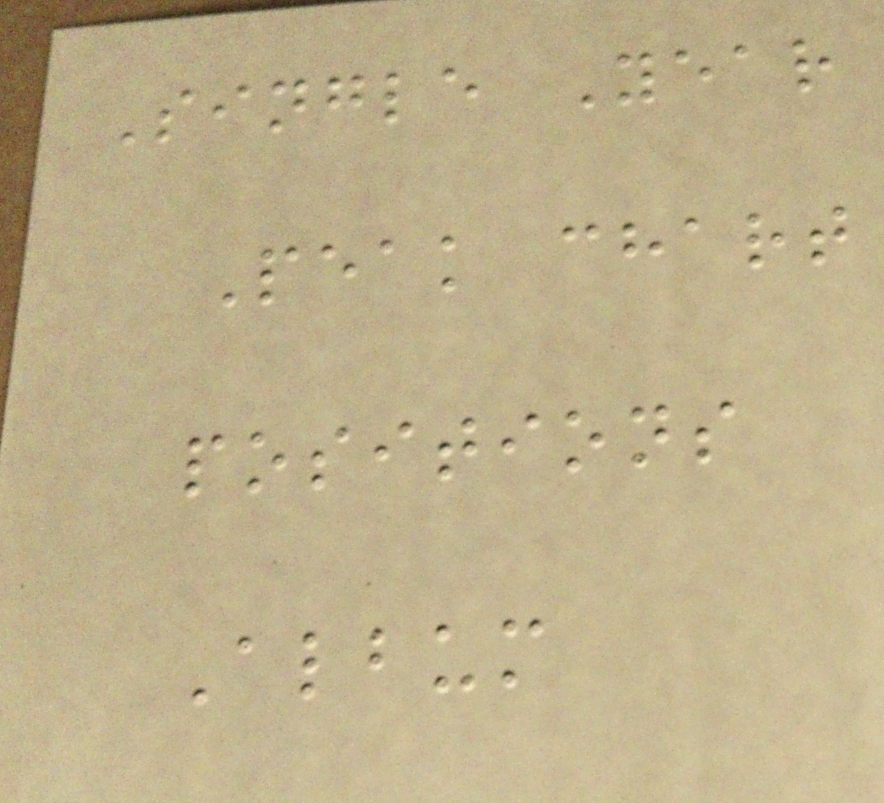Single Year
Peak chart
positions
Album
